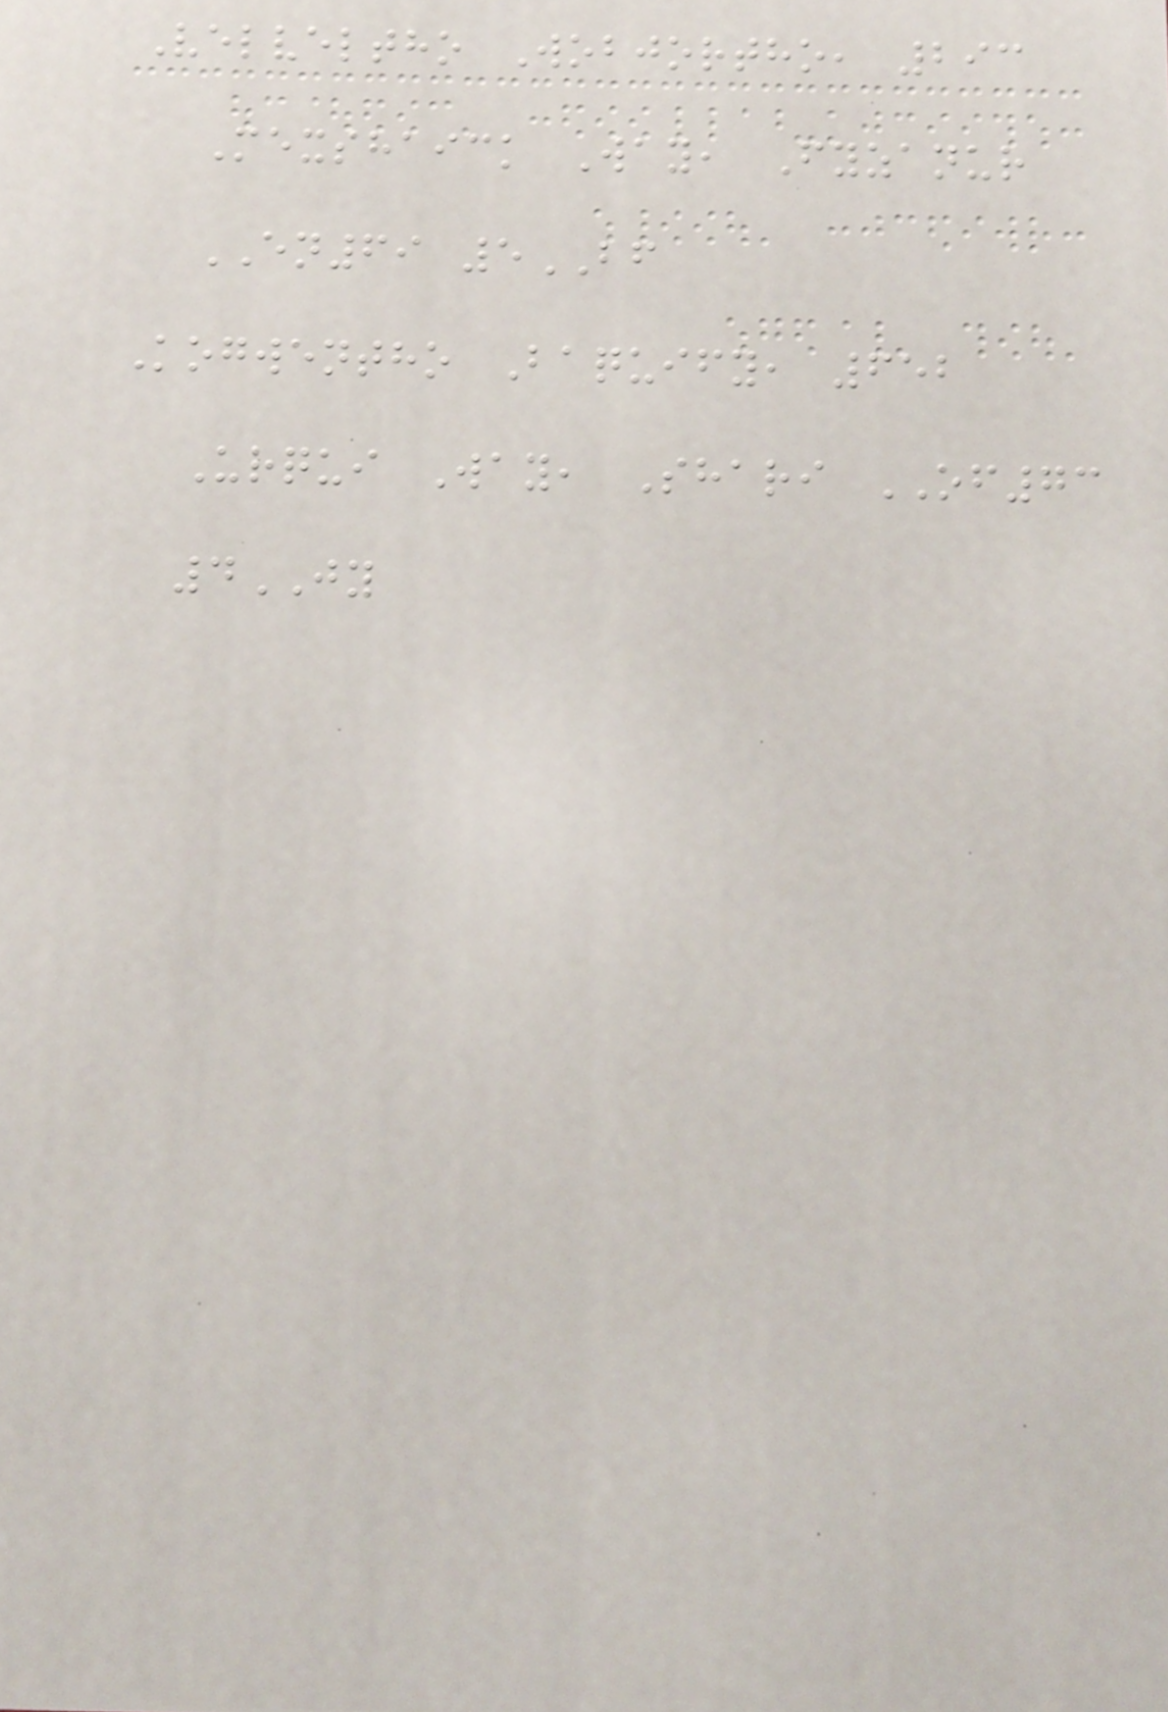Velveltho Wobjortho, 293
Mexshaick Way, Fyzanur
EN69 5BF
Kogwentho Baquify, 652
Urqui Way, Shari OF73
4JY
